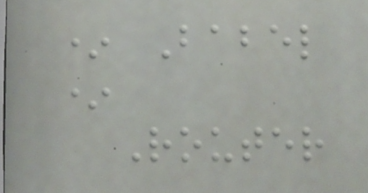* Babel
*
Router
